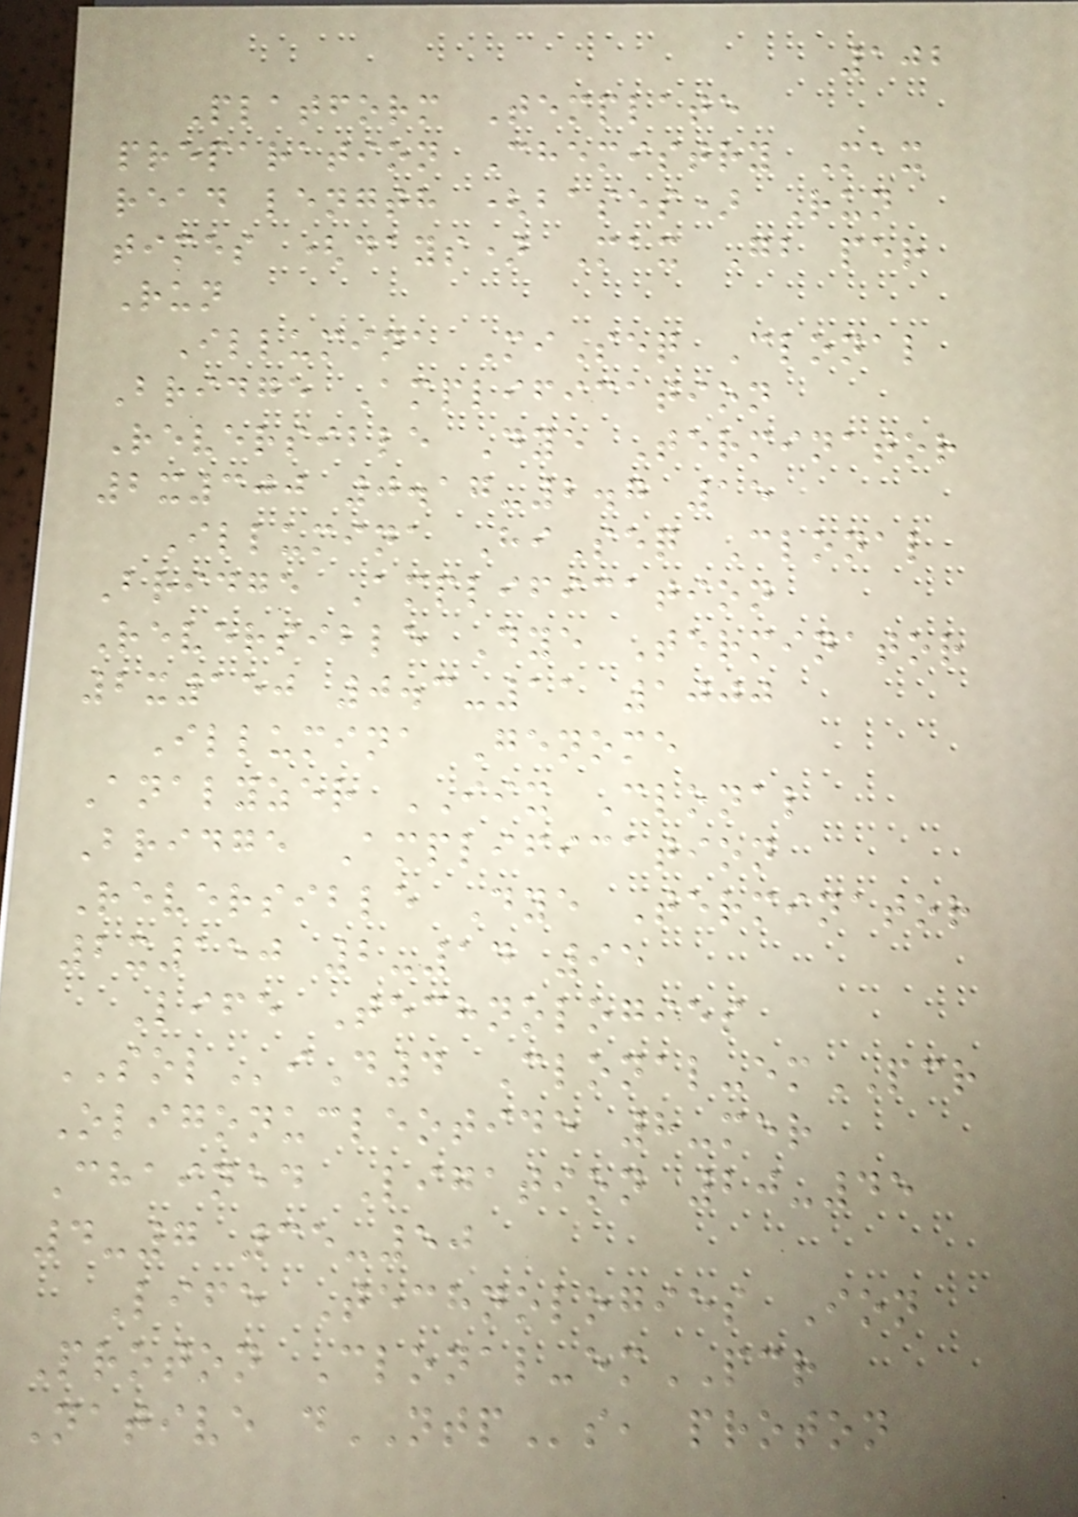102
Platform Template
preparation Chemistry Max
read length (bases) Run
times (days) Max Gb per
Run
Illumina MiSeq Clonal
Bridge Amplification
Reversible Dye Terminator
2x300 0.17-2.7 15
Illumina HiSeq Clonal
Bridge Amplification
Reversible Dye Terminator
2x150 0.3-11 1000
Illumina Genome
Analyzer IIX Clonal
Bridge Amplification
Reversible Dye Terminator
2x150 2-14 95
Life Technologies
SOLiD4 Clonal-emPCR
Oligonucleotide 8-mer
Chained Ligation 20-45
4-7 35-50
Life Technologies Ion
Proton Clonal-emPCR
Native dNTPs, proton
